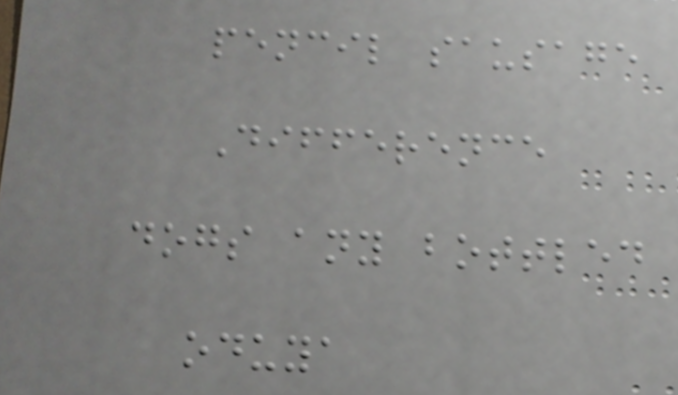pencil sausage
Difference
dogs any bottled
oduya
